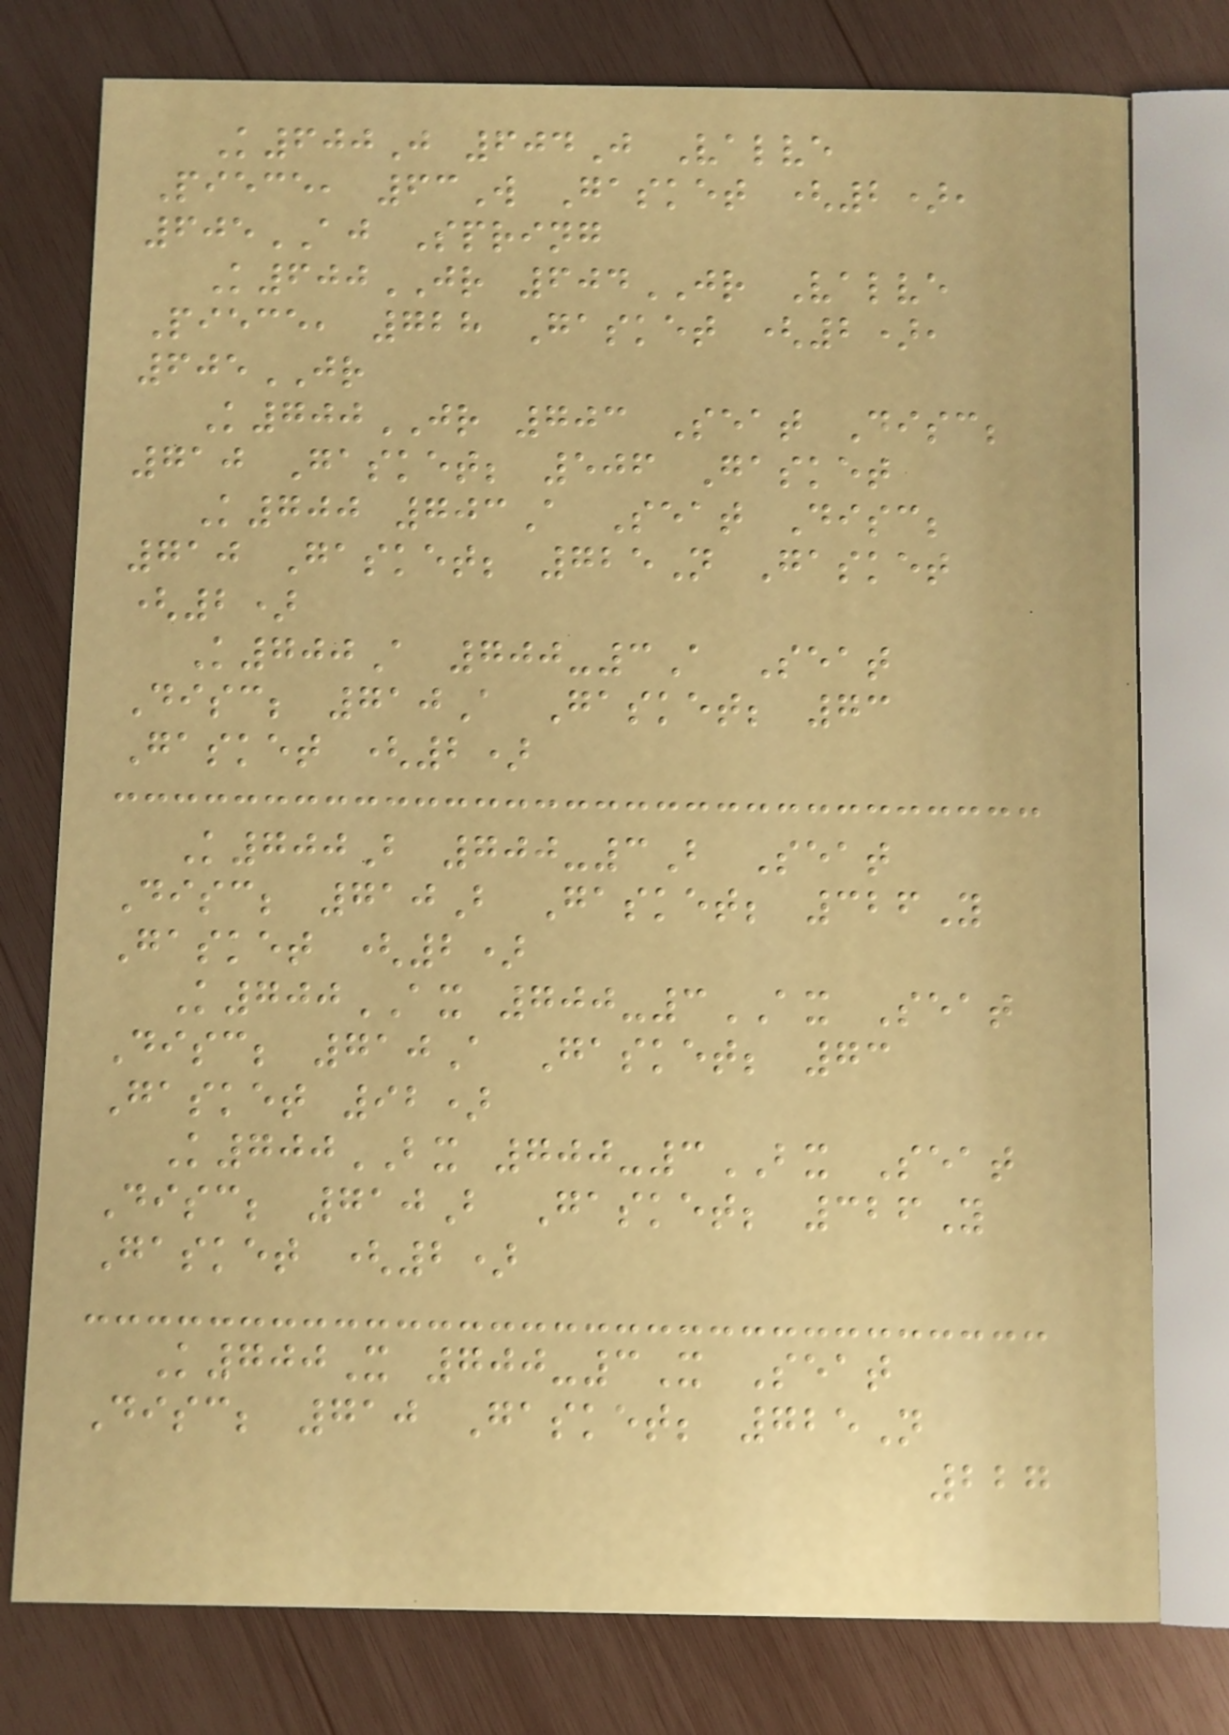K600J 604J Valve
Piece, 63W Gasket (2),
605AJ Spring
K600JR 604JR Valve
Piece, 728 Gasket (2),
605JR
K700JR 703 Seat Disc;
710 Gasket; 506 Gasket
K700 703A Seat Disc;
710 Gasket; 725N Gasket
(2)
K700A 700-3A Seat
Disc; 710A Gasket; 73
Gasket (2)
K700B 700-3B Seat
Disc; 710B Gasket; 326Y
Gasket (2)
K700AX 700-3AX Seat
Disc; 710A Gasket; 73
Gasket 92)
K700BX 700-3BX Seat
Disc; 710B Gasket; 326Y
Gasket (2)
K700X 700-3X Seat
Disc; 710 Gasket; 725N
227
